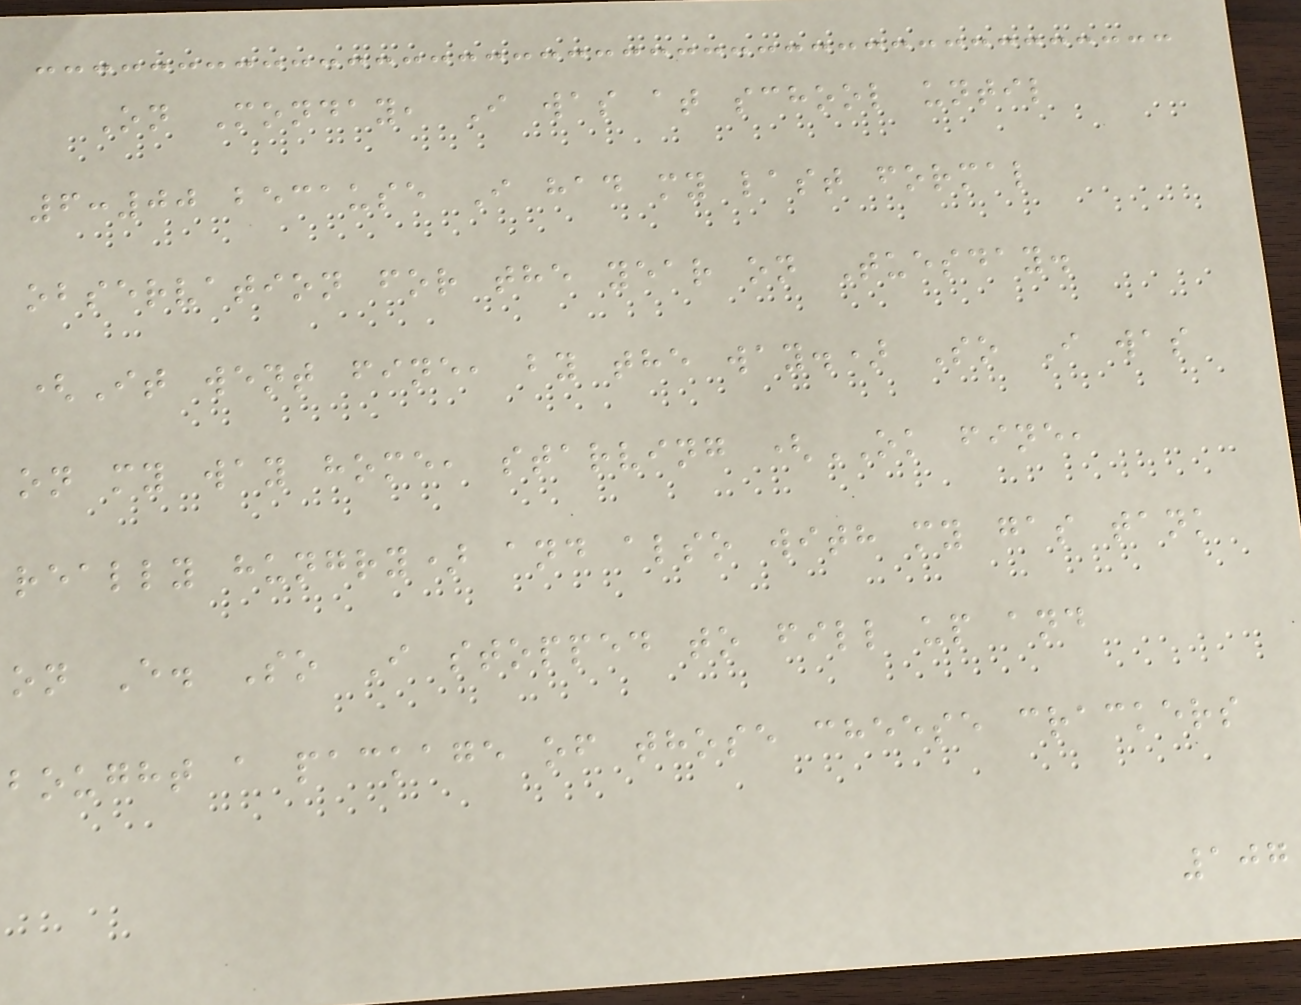On Monday, I was at school until
6:00 because I had my last formal
observation for the year on Tuesday.
(It went fine, by the way.) So I was
on my way home, starving (OK fine,
really hungry) and also with my gas tank
on E. So I stopped to fill up and
bought a package of those cheese crackers
107
